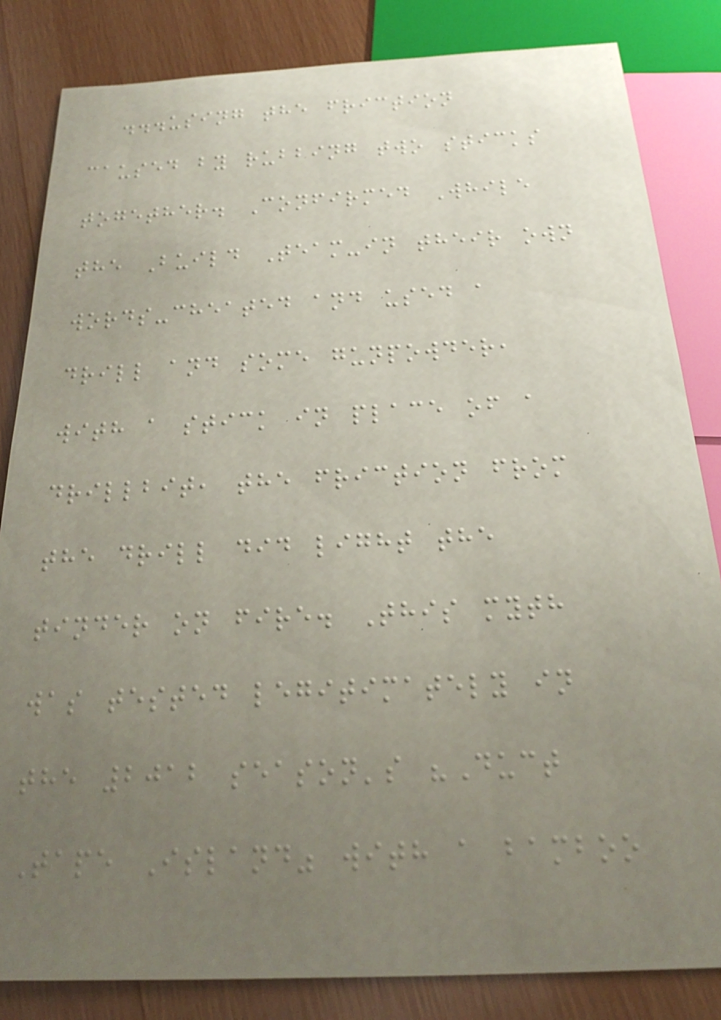...using the friction
caused by rubbing two sticks
together. Confirmed While
the Build Team-in their own
words-cheated and used a
drill and some gunpowder,
with a stick in place of a
drillbit, the friction from
the drill did light the
tinder on fire. This myth
was tested legitimately in
the 2012 season's "Duct
Tape Island" with a bamboo
